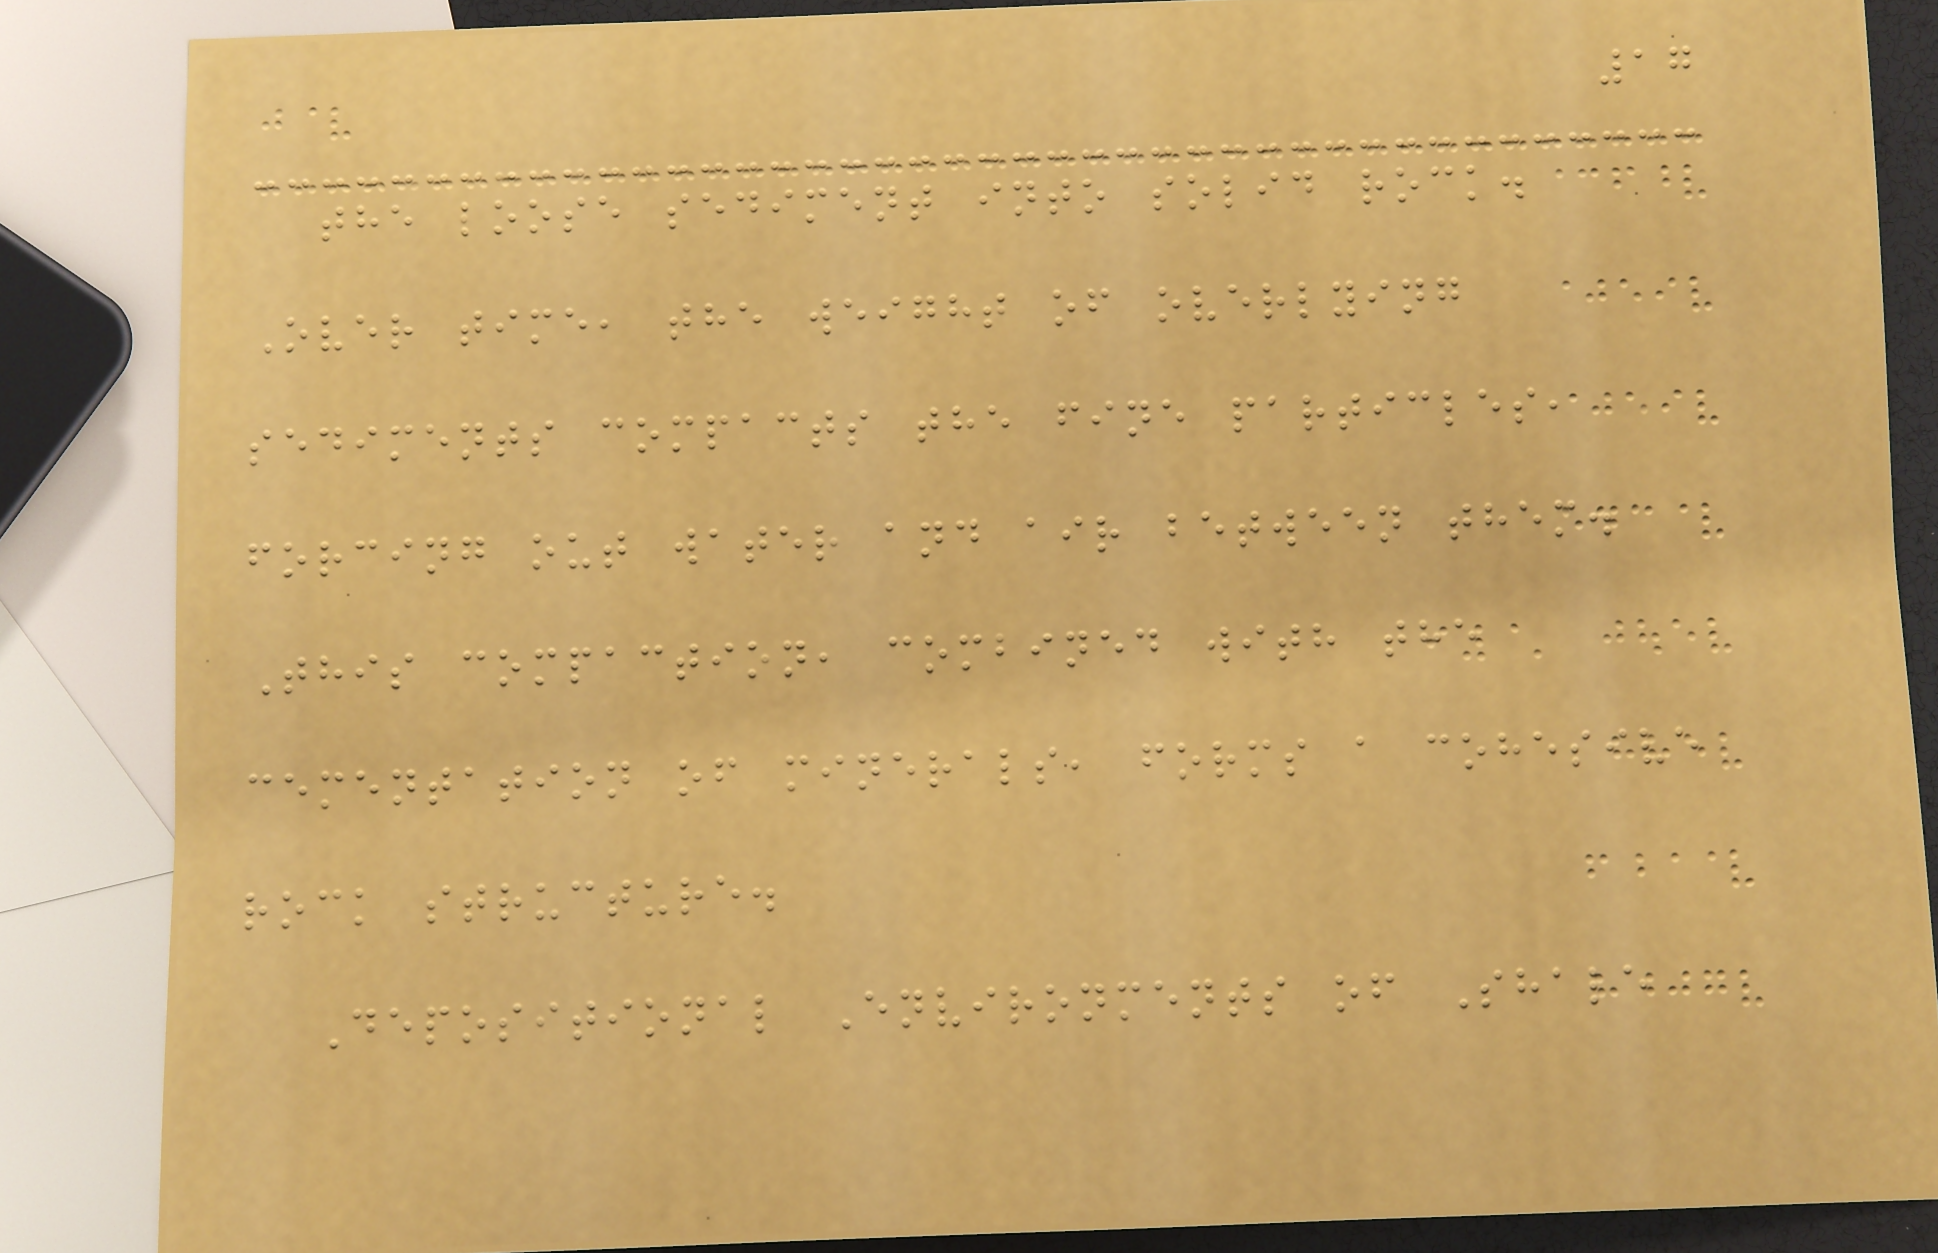17
the loose sediment into solid rock.
Over time, the weight of overlying
sediments compacts the fine particles,
forcing out water and air between them.
This compaction, combined with the
cementation of minerals, forms a cohesive
rock structure.
Depositional Environments of Shale
